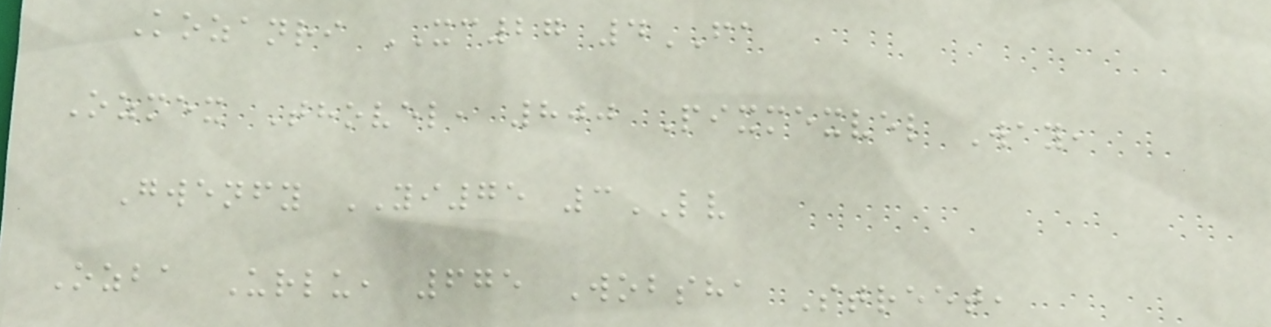Kozanri XC27 4FA
Ozmex Thovel, 800 Pixmexvel Way,
Gwenfy YI75 3LV
Ozba Urlu, 675 Wobsha Street,
